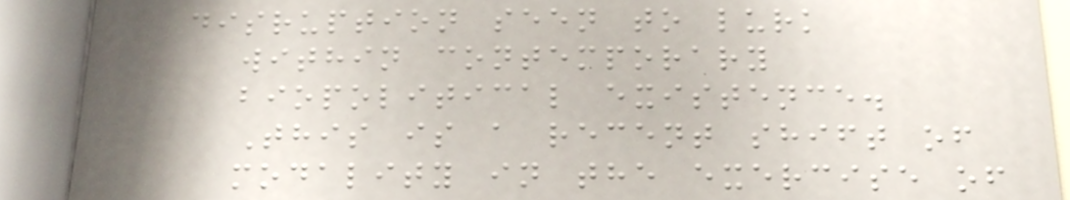disruption seen to lurk
within contemporary
biopolitical existence.
This is a recent shift of
modality in the exercise of
